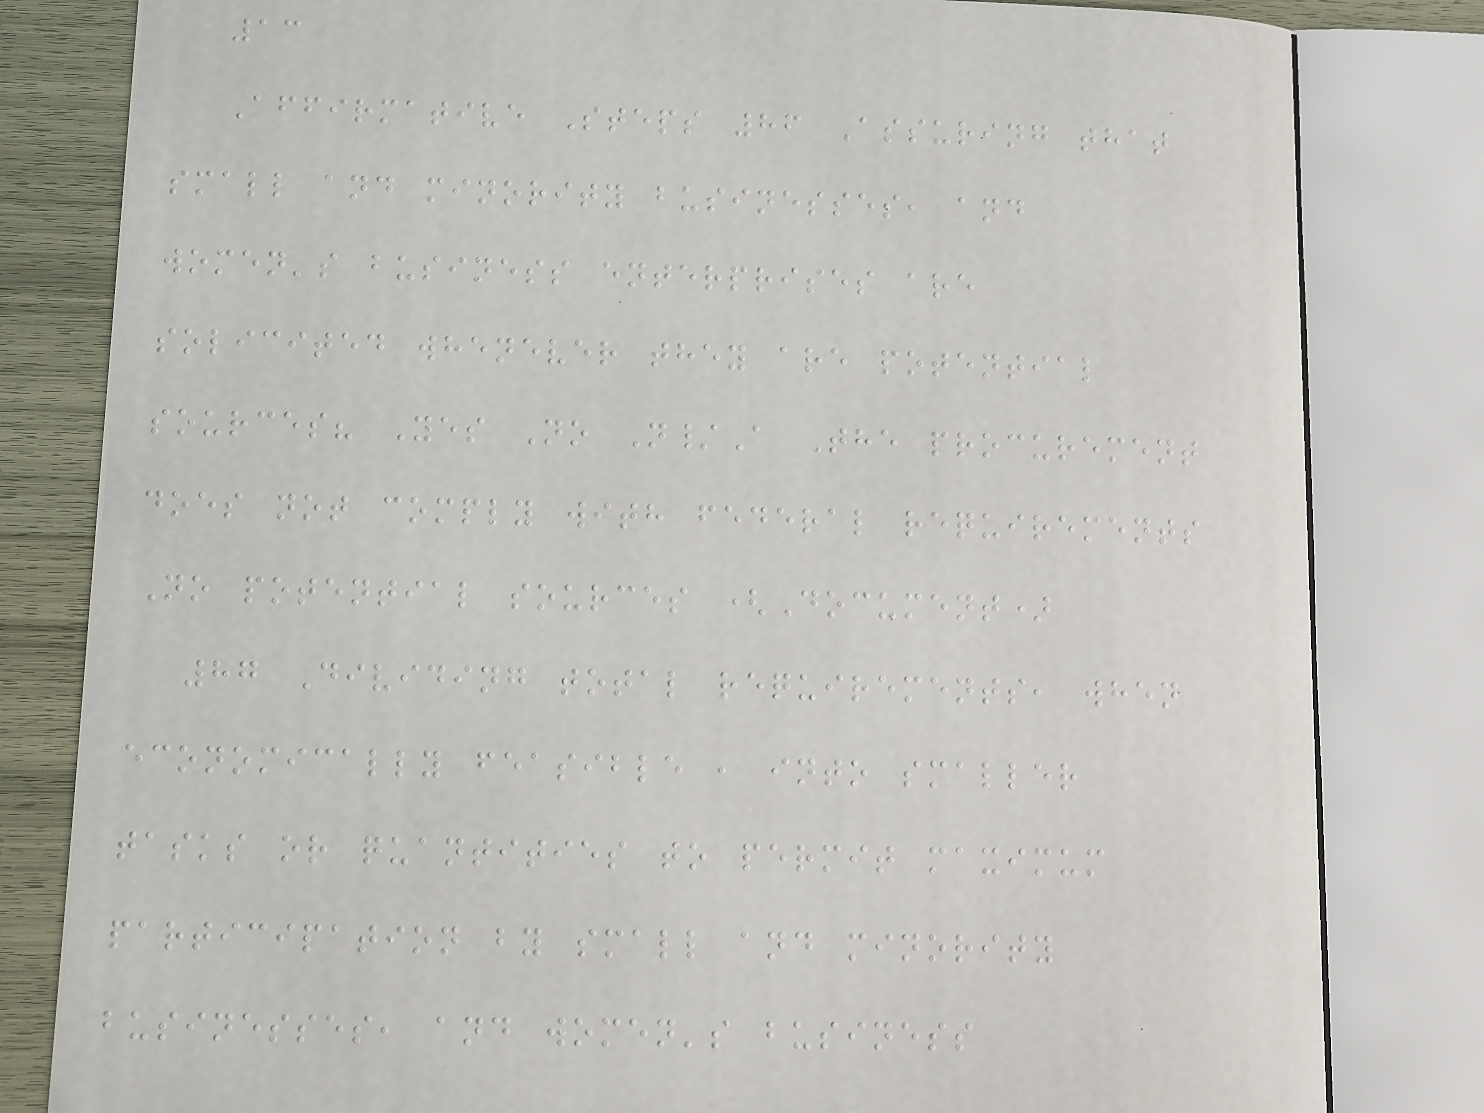13
Affirmative Steps 86 Assuring that
small and minority businesses, and
women's business enterprises are
solicited whenever they are potential
sources? Yes No N/A The procurement
does not comply with federal requirements
No potential sources (Document)
87 Dividing total requirements, when
economically feasible , into smaller
tasks or quantities to permit maximum
participation by small and minority
businesses, and women's business
